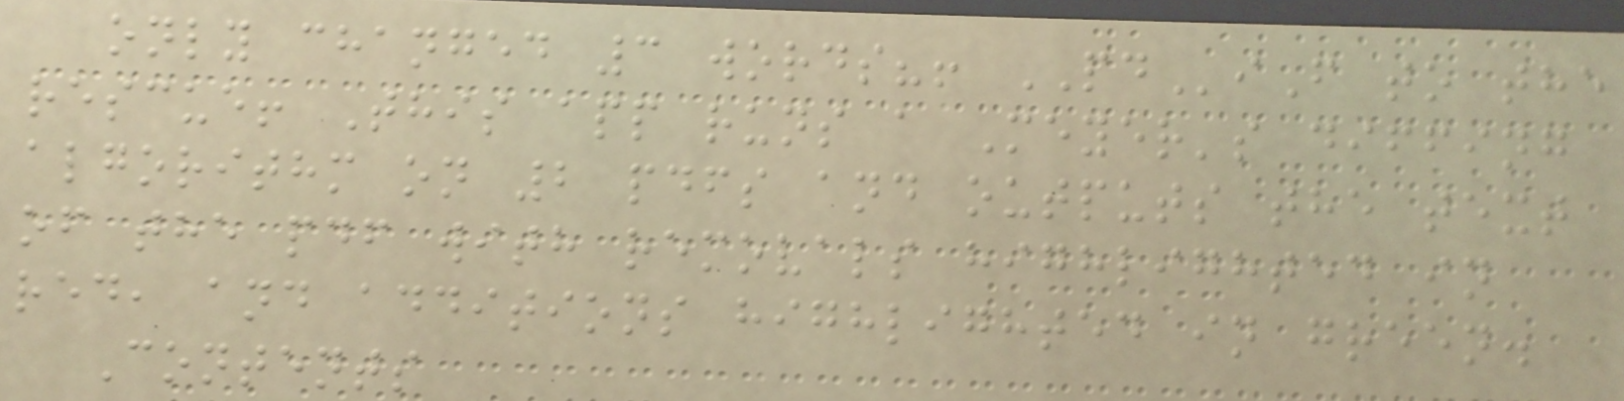only changed 3 words?! PDiF to the
rescue! This app runs a Meyer's diffing
algorithm on 2 pdfs and outputs the text
of the pdf with removals highlighted in
red, and additions highlighted in green.
Contents
